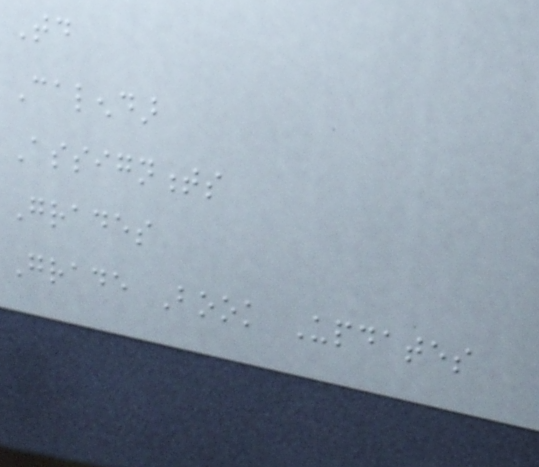Today
Calendar
Assignments
Grades
Grade Book Updates
